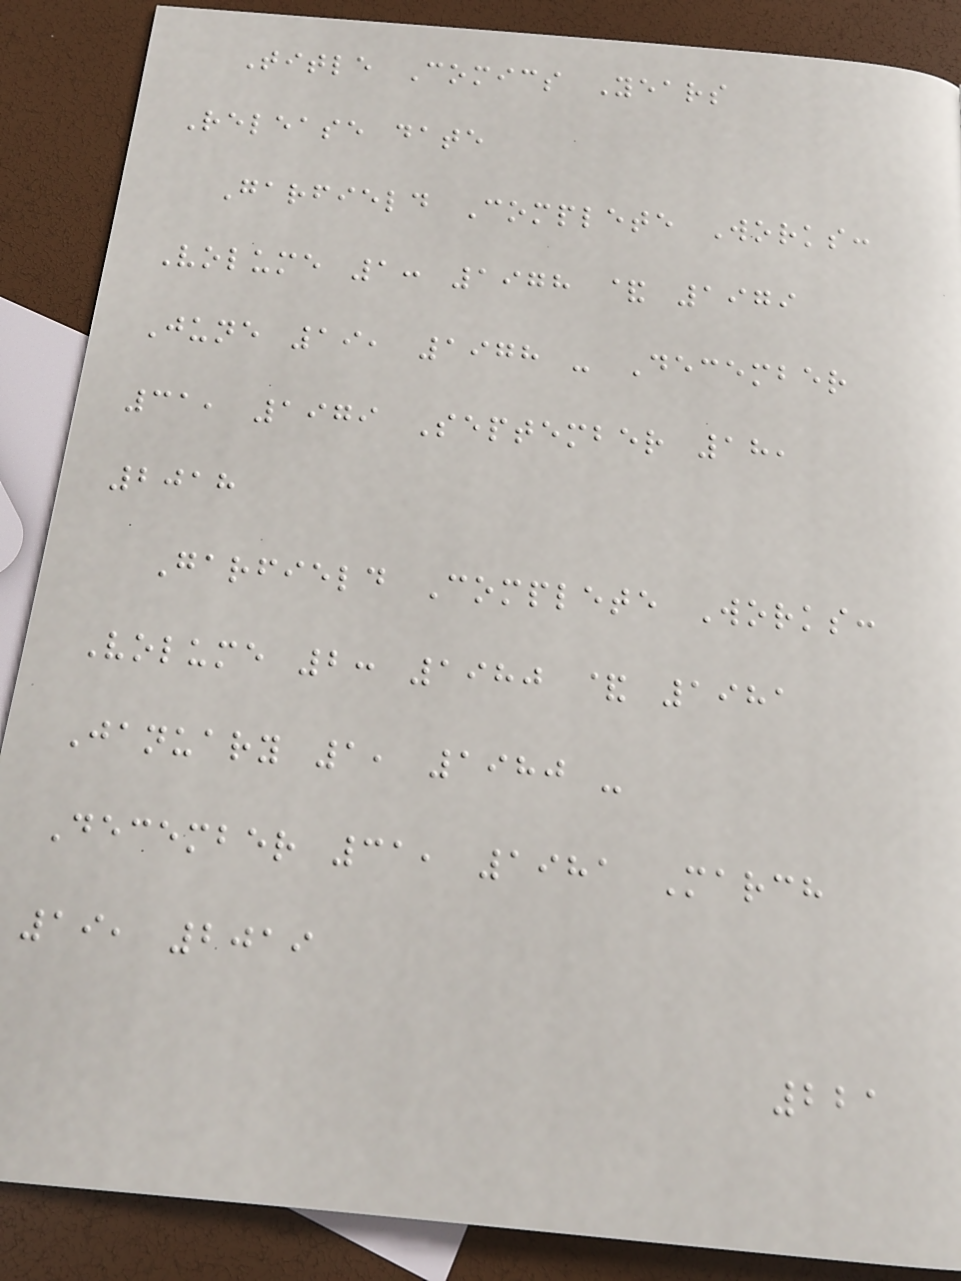Title Comics Years
Release date
Garfield Complete Works:
Volume 1: 1978 & 1979
June 19, 1978 - December
31, 1979 September 18,
2018
Garfield Complete Works:
Volume 2: 1980 & 1981
January 1, 1980 -
December 31, 1981 March
19, 2019
221
